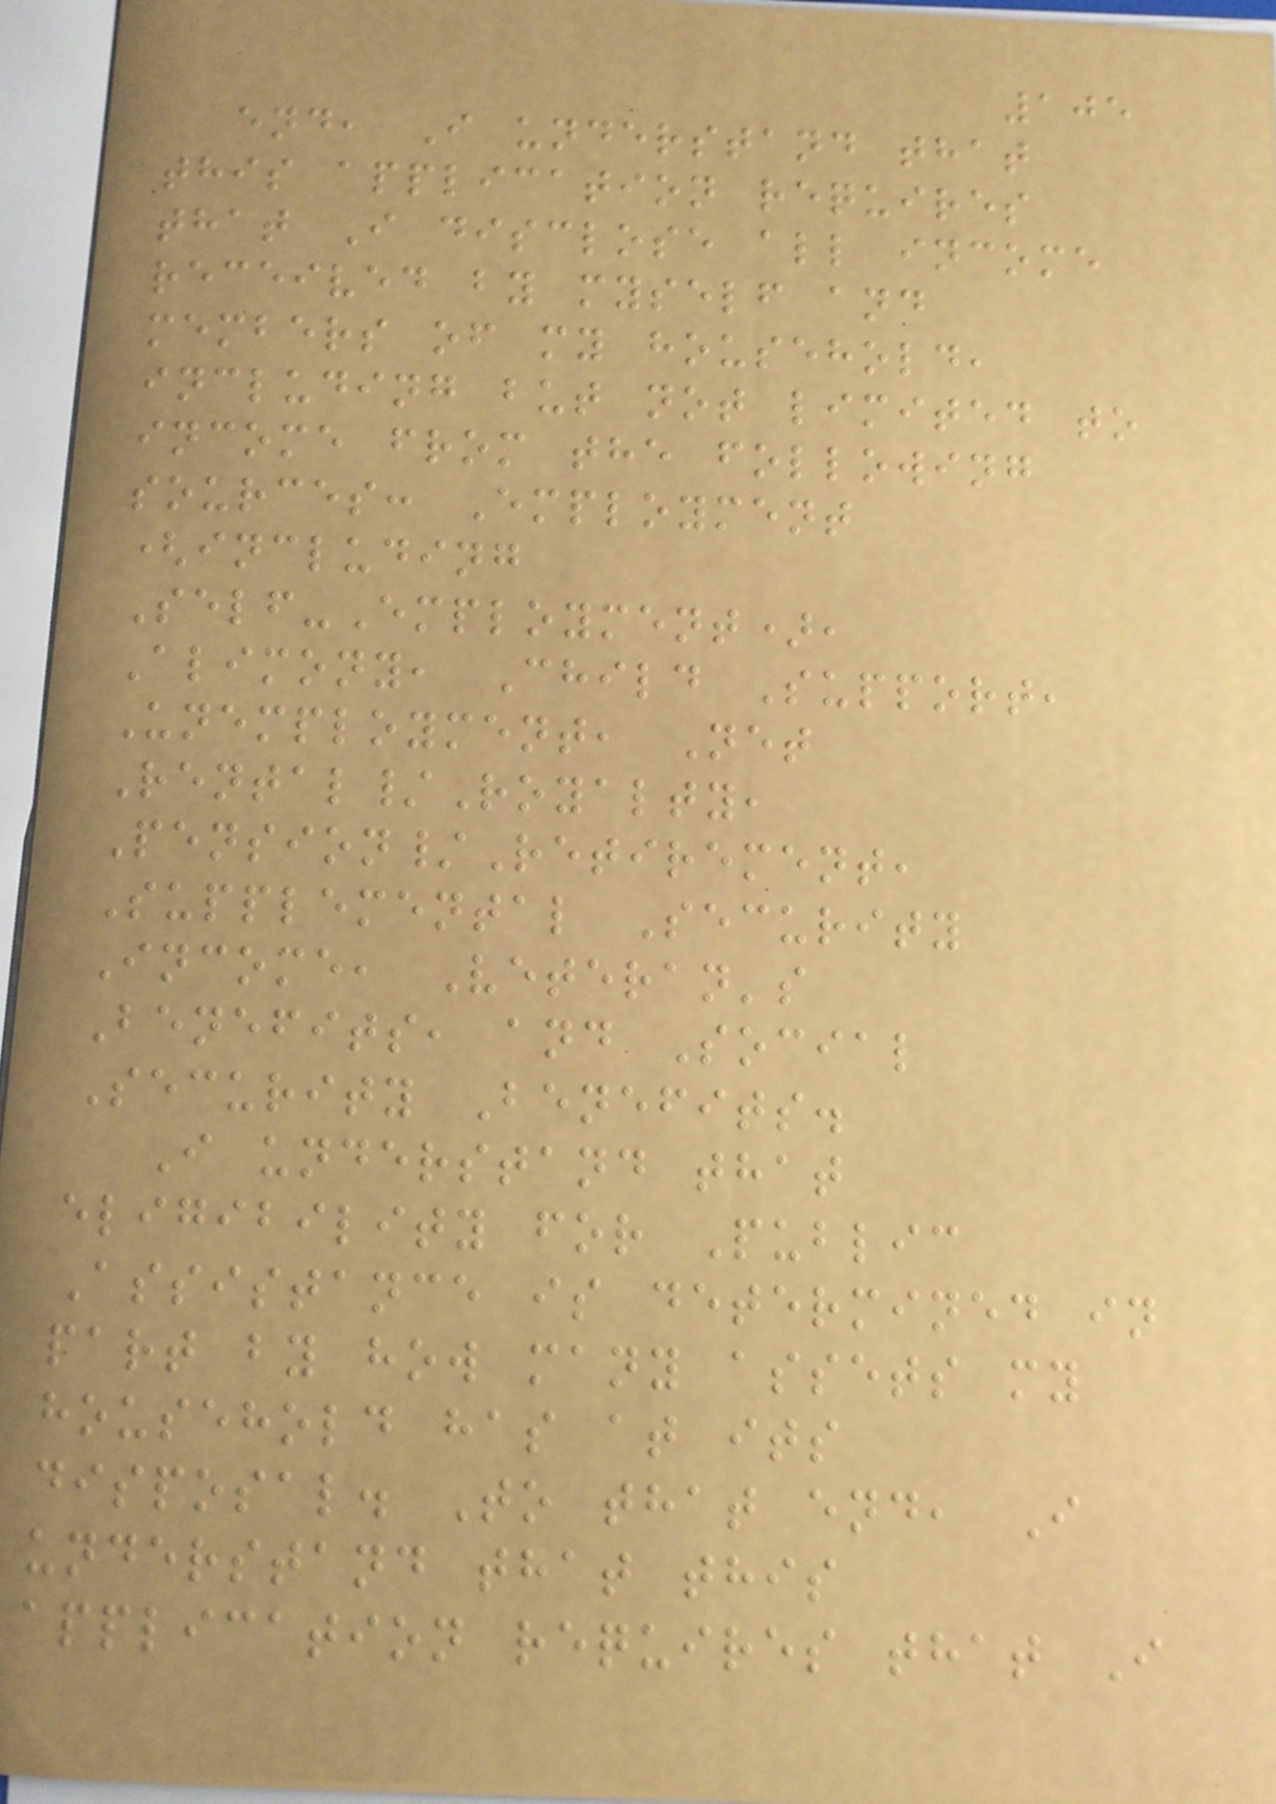105
end, I understand that
this application requires
that I disclose all income
received by myself and
members of my household,
including but not limited to
income from the following
sources: Employment
(including
Self-Employment),
Alimony, Child Support,
Unemployment, Net
Rental/Royalty,
Pension/Retirement,
Supplemental Security
Income, Veteran's
Benefits, and Social
Security Benefits.
I understand that
eligibility for Public
Assistance is determined in
part by how many assets my
household has at its
disposal. To that end, I
understand that this
application requires that I
